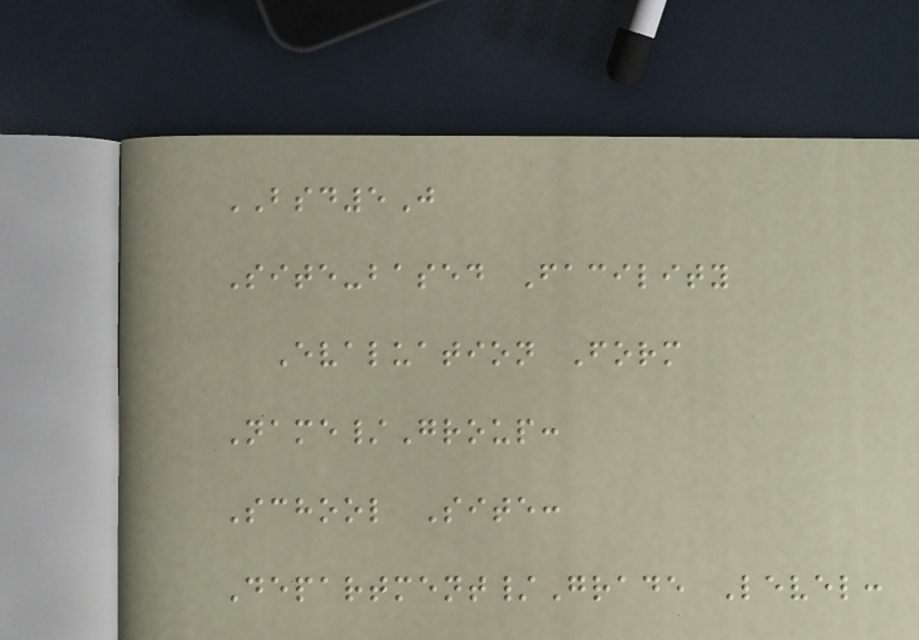BSD5J
Site-based Facility
Evaluation Form
Name/Group:
School Site:
Department/Grade Level:
